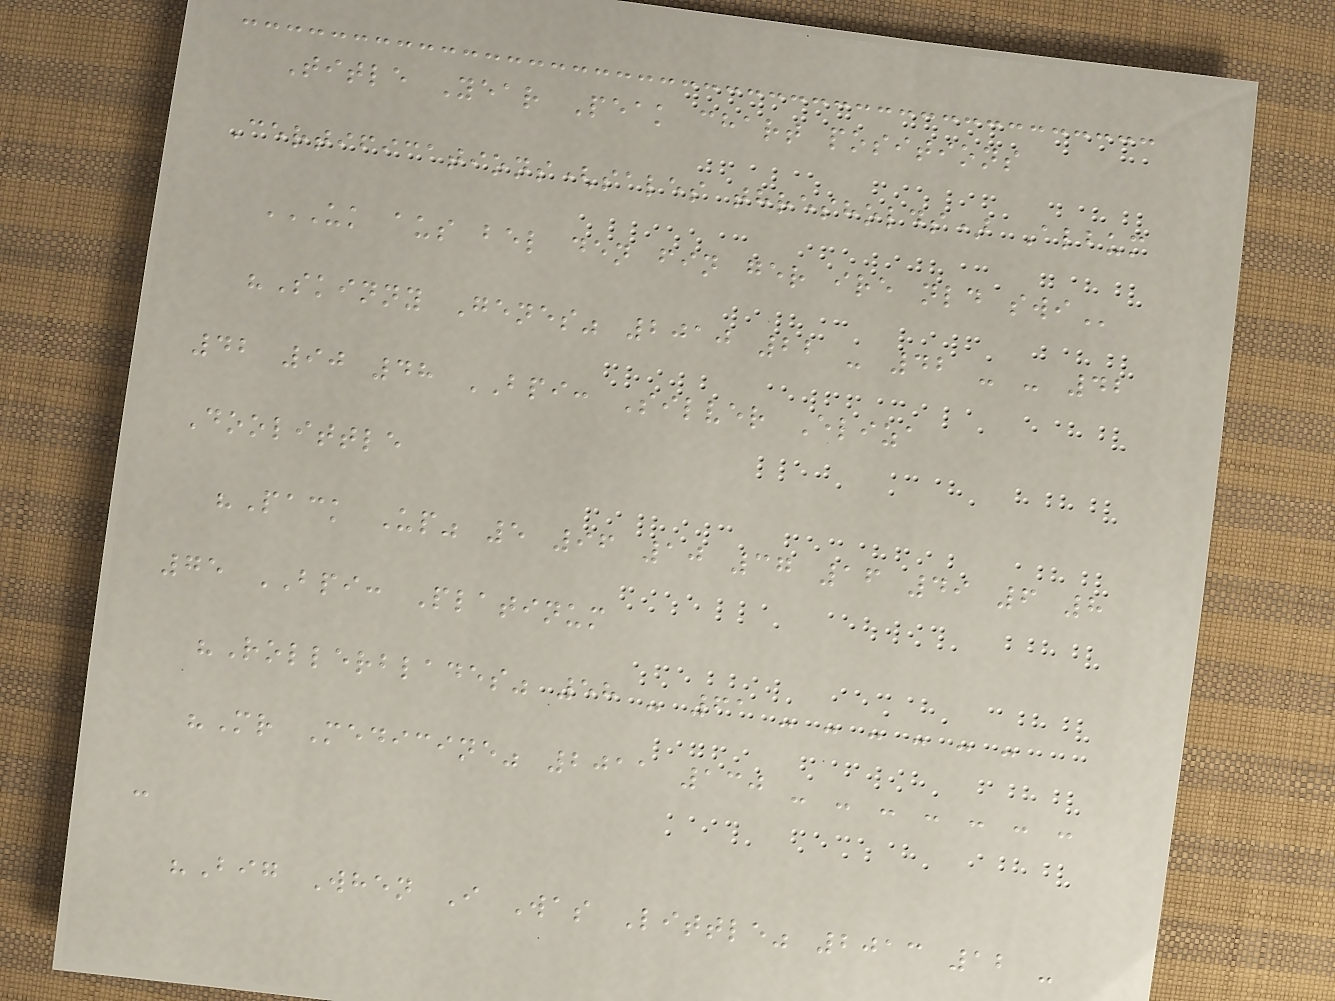Title Year Peak chart positions
Certifications(sales thresholds) Album
UK AUS BEL DEN FIN GER IRE NLD SWI
"Skinny Genes" 2010 22 - 42 - - 42
42 90 48 BPI: Silver Eliza
Doolittle
"Pack Up" 5 96 10 37 16 49 6 8
75 BPI: Platinum
"Rollerblades" 58 - 61 - - - - - -
"Mr Medicine" 2011 130 - - - - - - -
-
"Big When I Was Little" 2013 12 -
